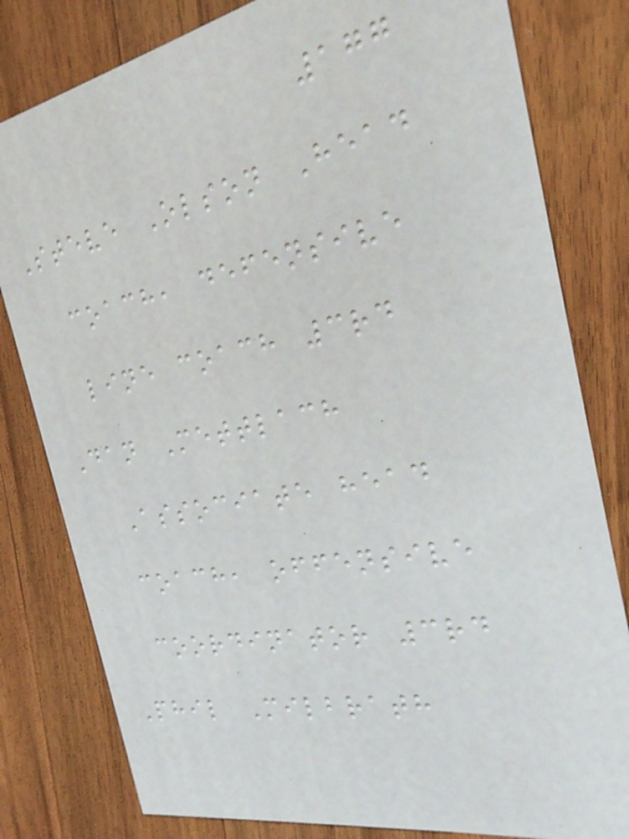177
Steve Olson Head
coach, defensive
line coach 3rd
Dan Mettlach
Associate head
coach, offensive
coordinator 3rd
Phil Milbrath
